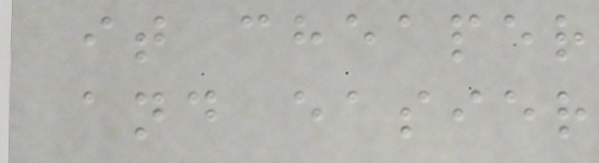it cheaper
and easier
